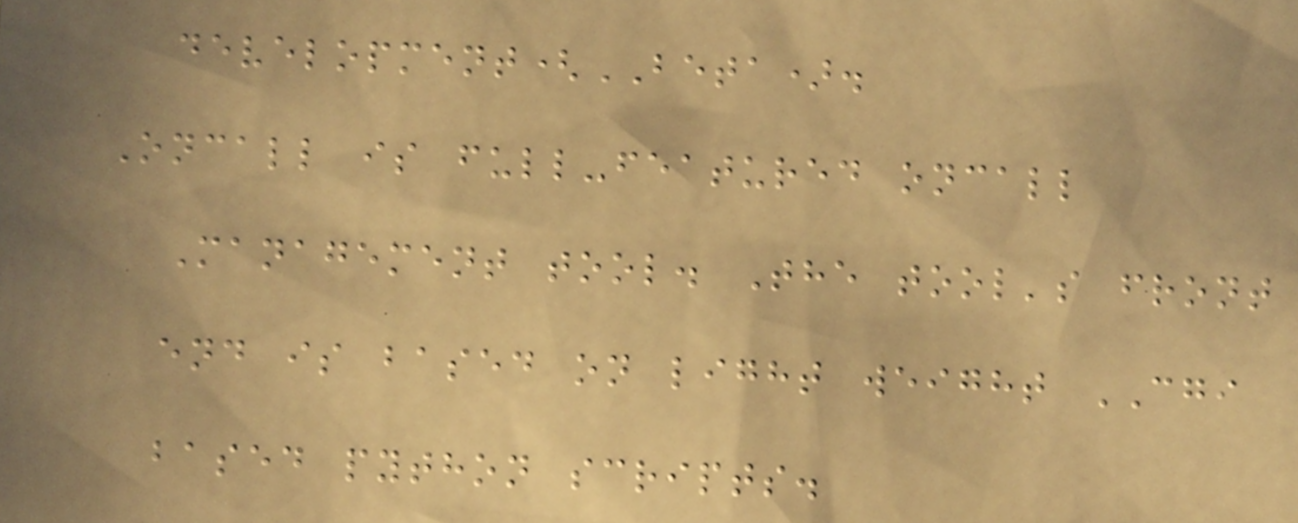development(BETA).
Oncall is full-featured oncall
Management tool. The tool's front
end is based on light weight CGI
based python scripts.
